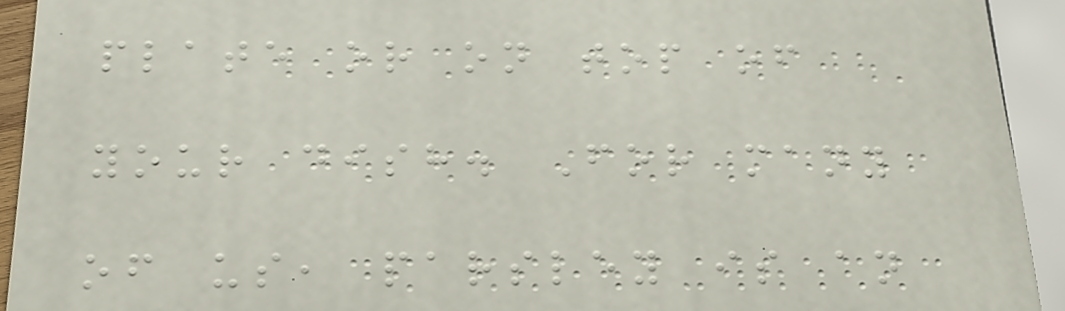plate or on top of
your dish. For many
of us, parsley is an
